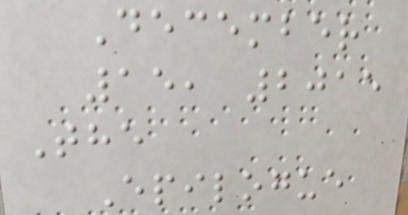December
15, 2015
The
Epilogue
